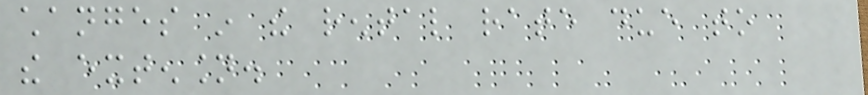changes in the rental rate due to
the extension.
